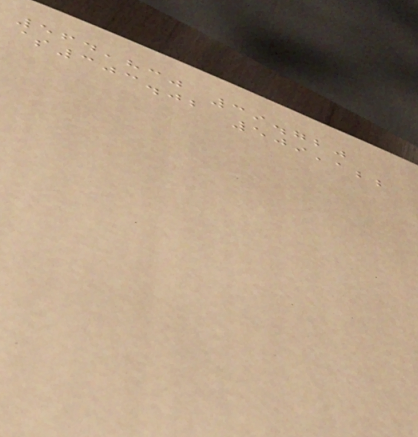564,830 39.720
$303.02 509,122
